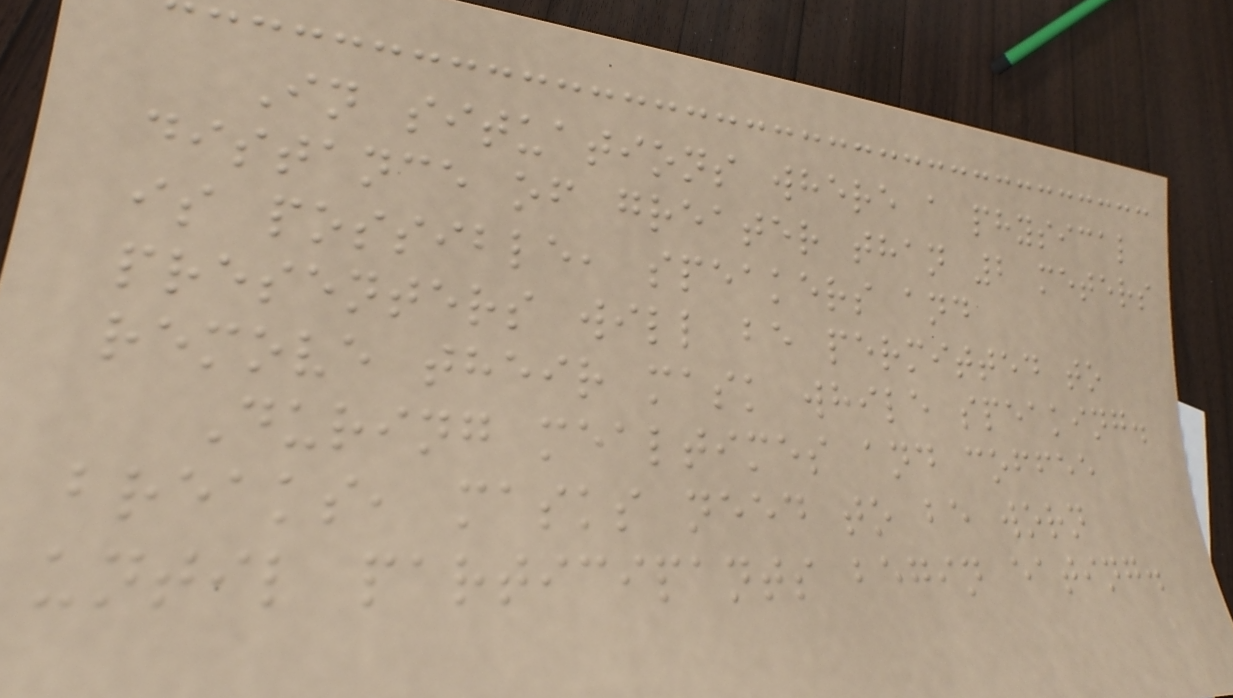In situations where a physical
distance of greater than 2 meters
is possible, speakers and
presenters will be permitted to
remove their mask while speaking.
During mealtimes and coffee
breaks, masks need to be worn
until participants begin eating.
